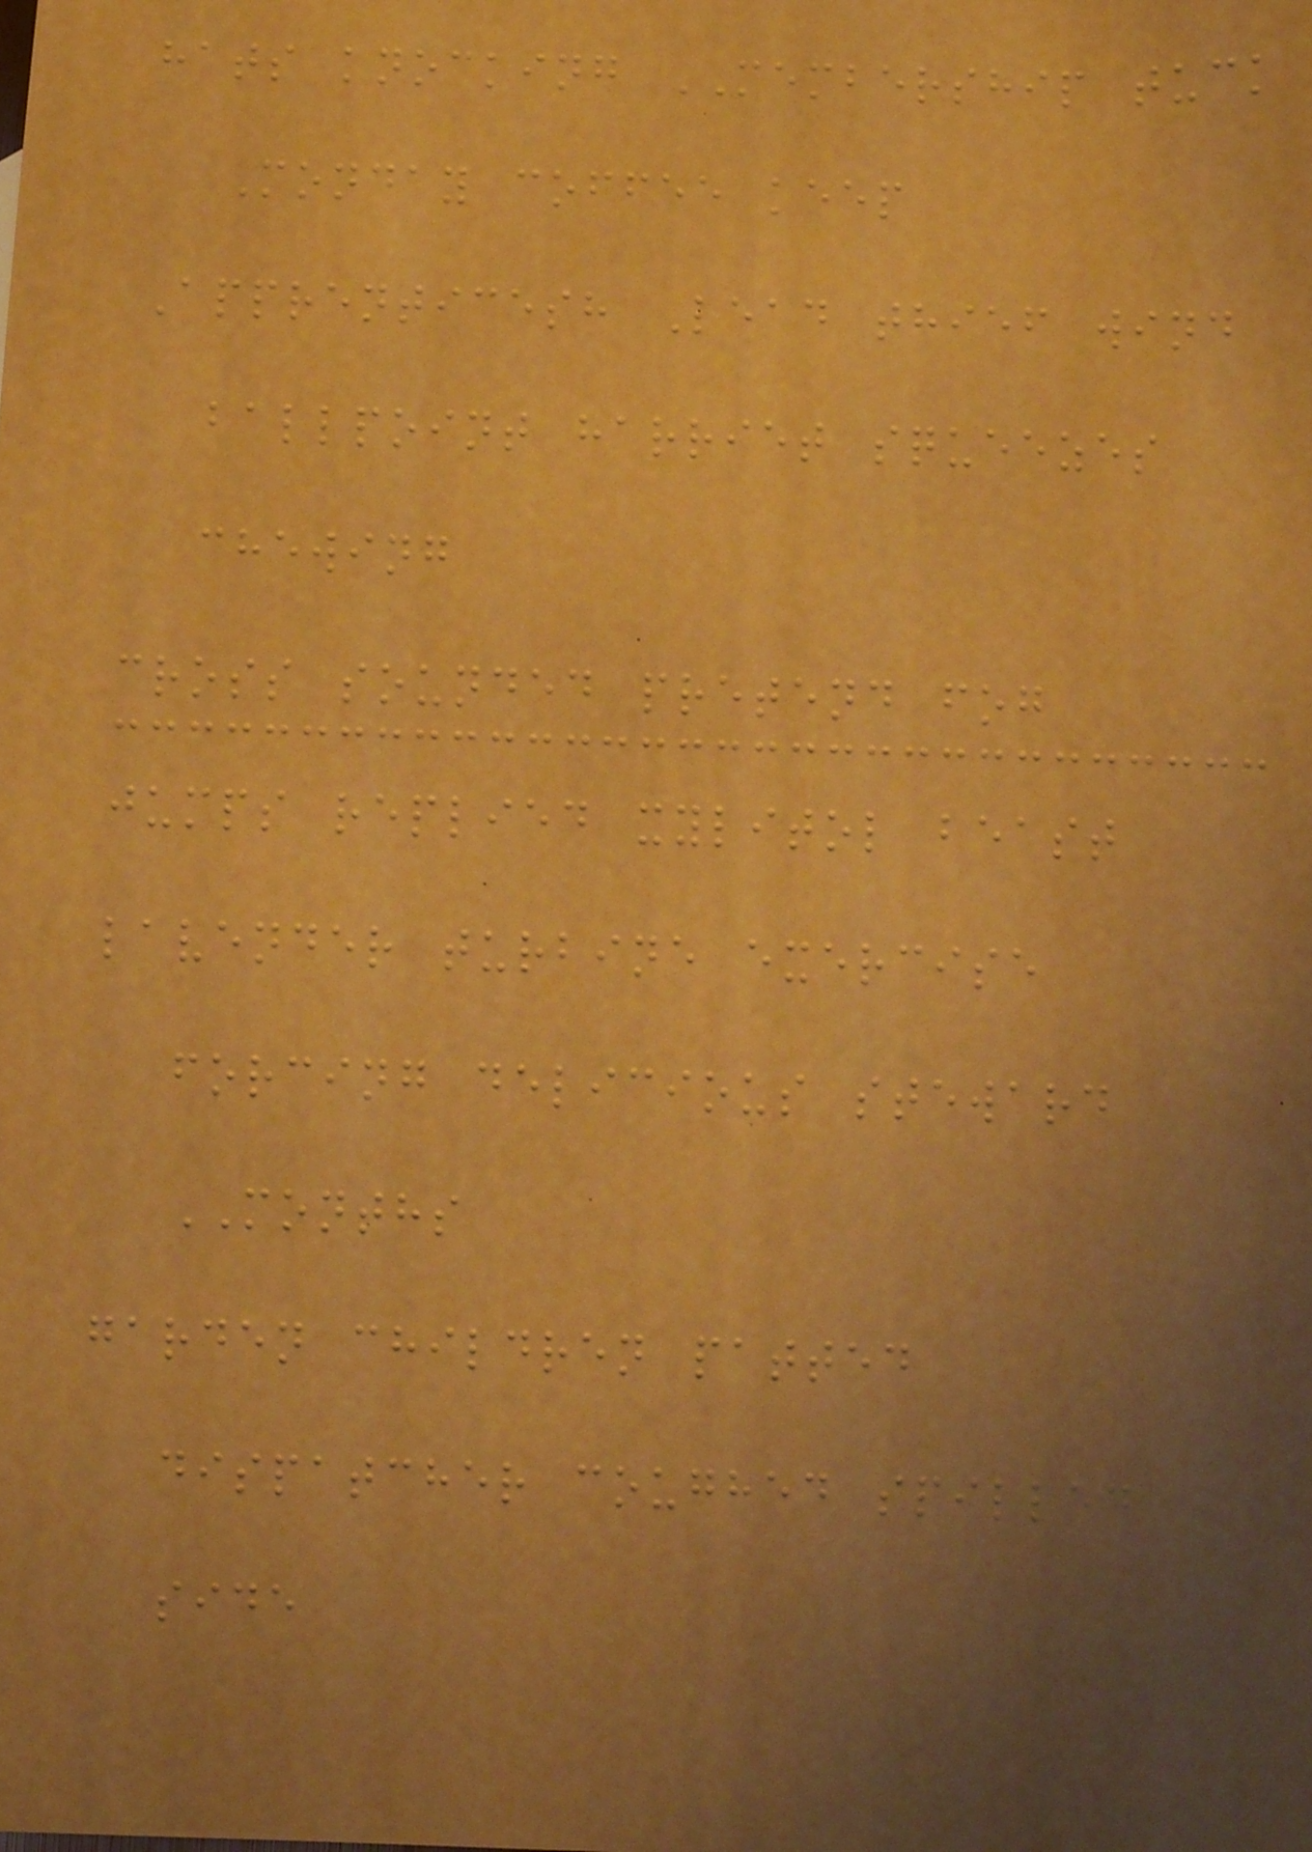hats knocking MEMBERSHIP tuck
Monday coffee keep
Apprenticesh Lead thief wind
ballpoint harriet squeezes
chewing
cross sounded pretend fog
jumps replied xylitol beast
lavender turbine exercise
forcing delicious steward
MONTHS
garden children patted
dispatcher coughed spilled
side
